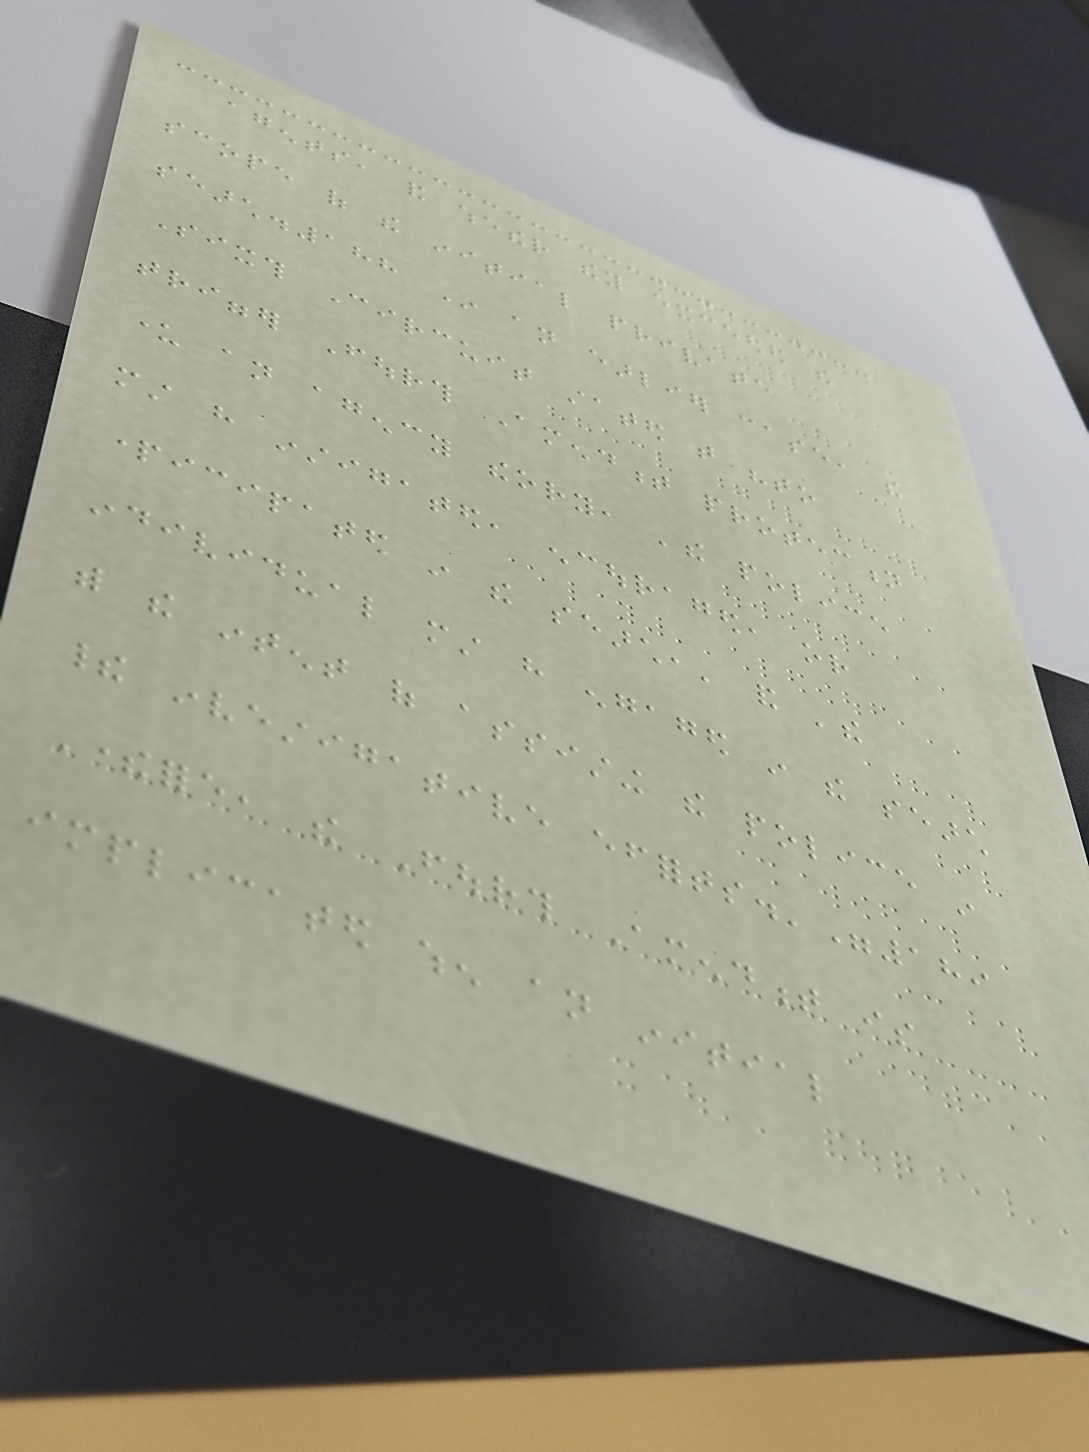agents, and whether they exceeded the
scope of the initial private
search.188 In an earlier case, the
Sixth Circuit stated that "to
trigger Fourth Amendment protection
under an agency theory, 'the police
must have instigated, encouraged, or
participated in the search,' and 'the
individual must have engaged in the search
with the intent of assisting the police in
their investigative efforts.'"189
Therefore, the Fourth Amendment is
implicated when an initial
